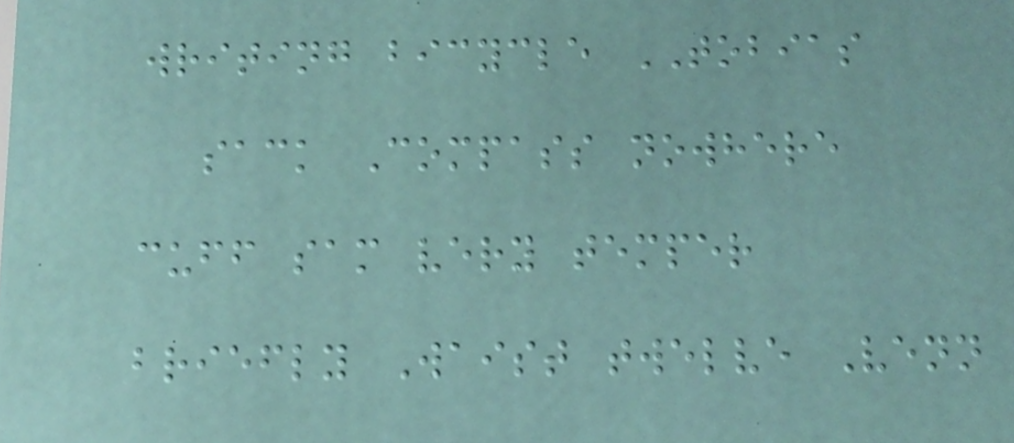writing bicycle TOBIAS
sack Compass nowhere
cuff sam very temper
briefly Waist twelve Venn
